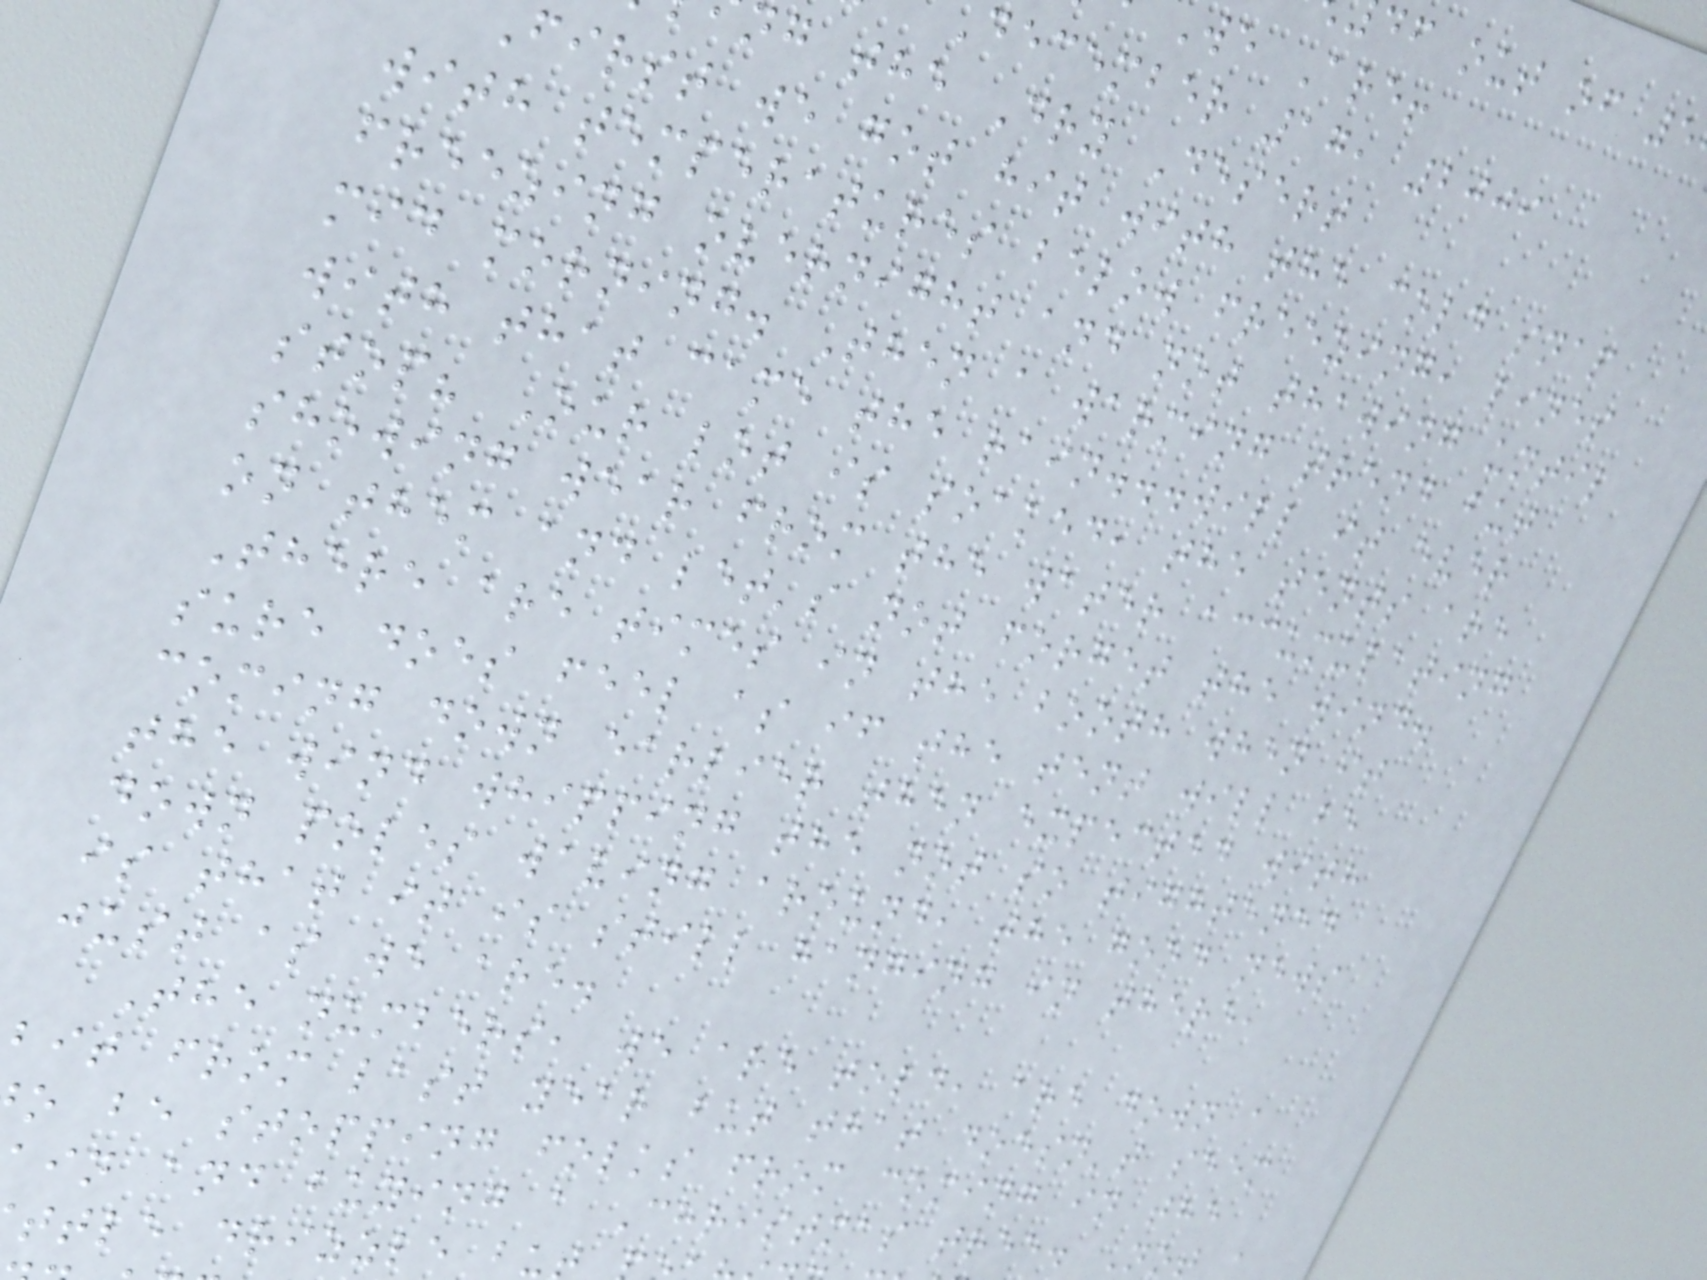df out of 5
we Are!
december 17, 2009
ng the Dry Desert
first we got hit with the cold snap
with temperatures below freezing, lines
freezing overnight and not thawing until
mid morning. Then a warming trend but
with that came the rain...will it ever
stop? Our lot is soaked, the tents are
showing wear from the water accumulating
on them and let's not forget the wind.
There are times in the booth when it
sure does feel as if the tent will be
coming down earlier then expected with
the wind whipping the not so tightened
down poles waving around, the good news
is that it is still hanging in there,
just as we are.
The numbers, we are told, are down a
bit from last year but that doesn't seem
o be stopping folks from coming in the
ain and buying a Christmas tree. Not
ttle drizzle bu
